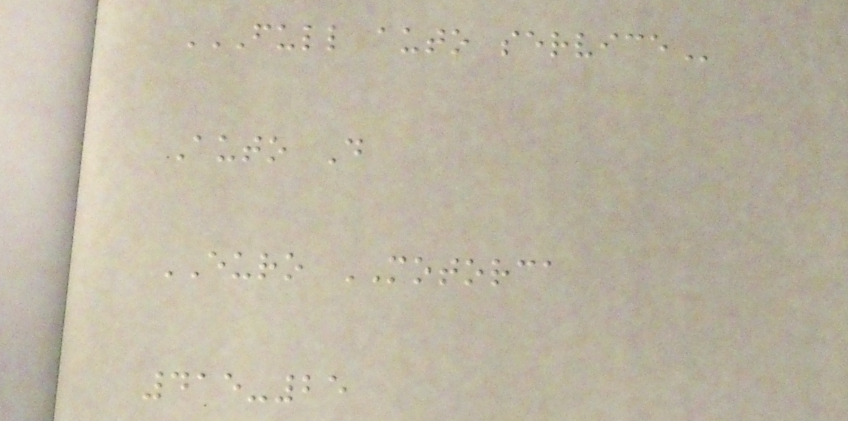FULL AUTO SERVICE
Auto D
EURO MOTORCA
415-25
